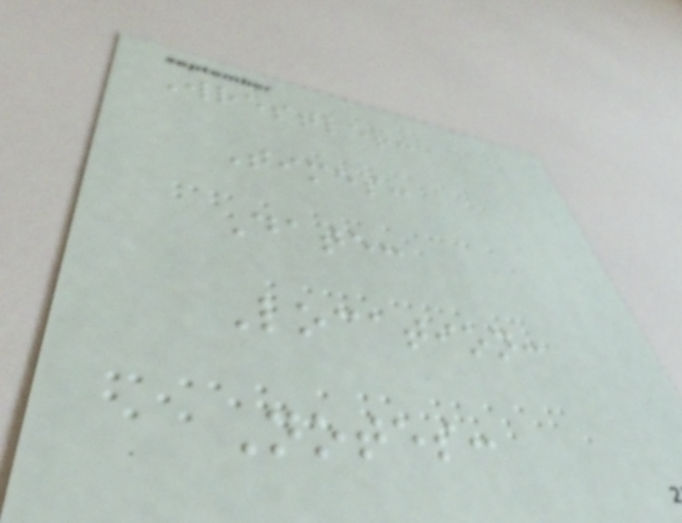Wrestler:
Times:
Date:
Location:
Notes:
